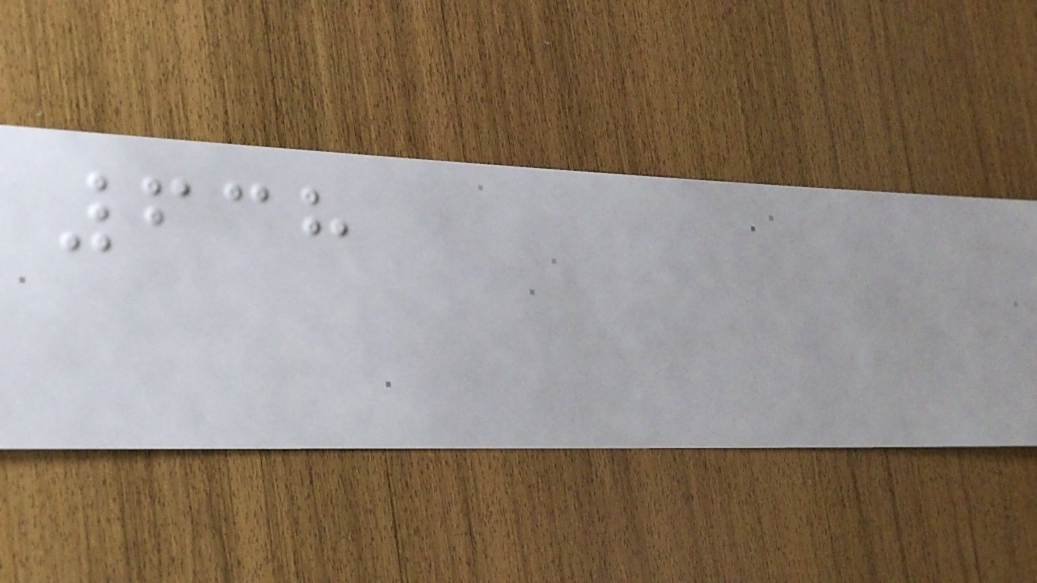638
